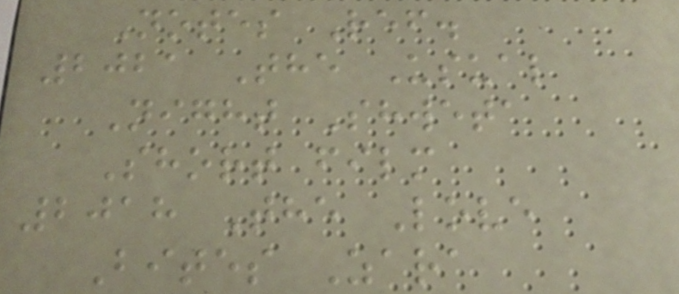Notes Ref.
2021 The Usual
Night Shweta
Short film
2018 The Love
Bites Zara
